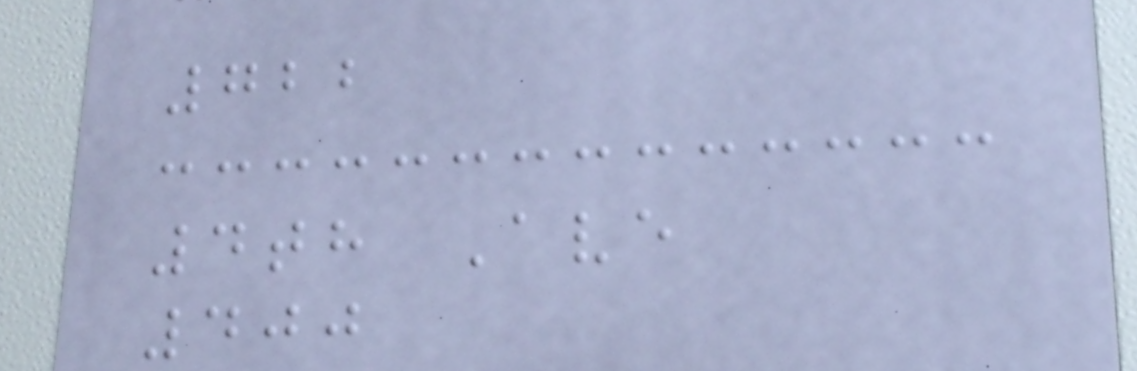722
4th Ave
400
